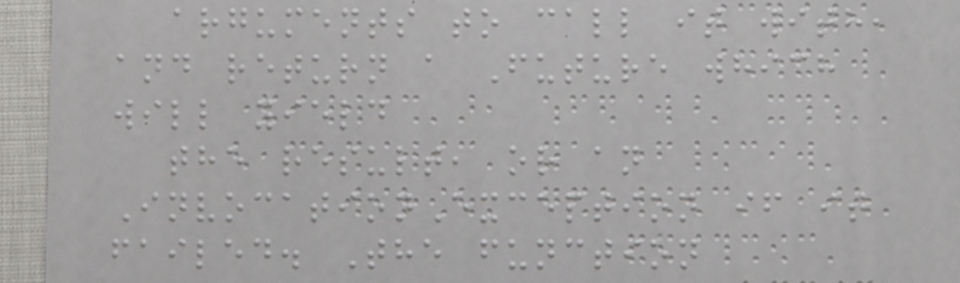arguments to call it with,
and return a Future which
will yield
the result, or an
InvocationException if it
failed. The function
